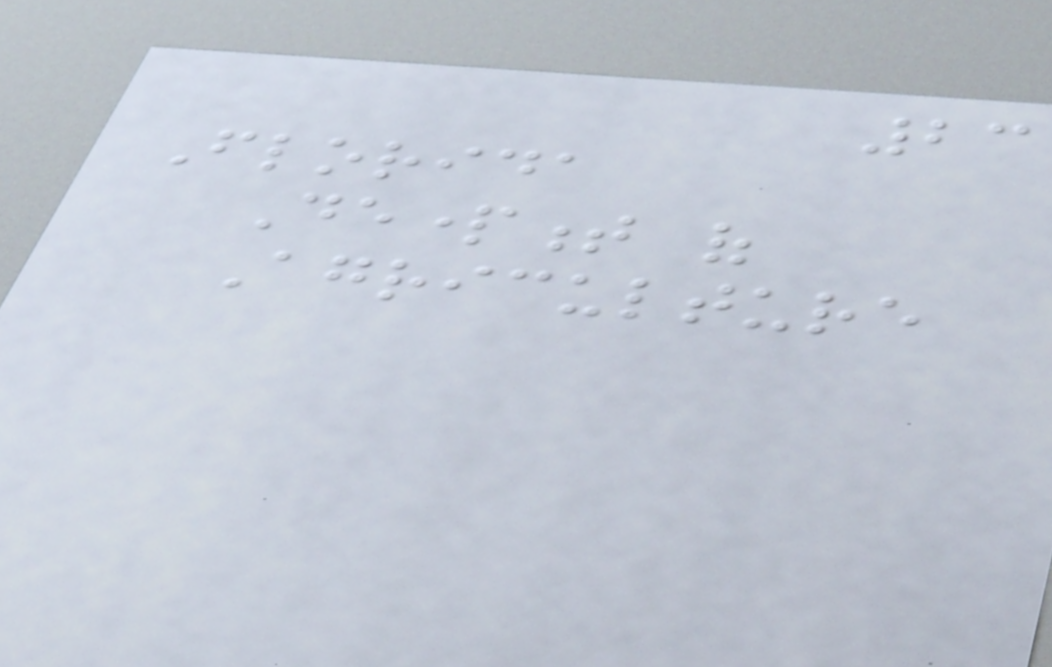23
Florida
Department of
Agriculture
